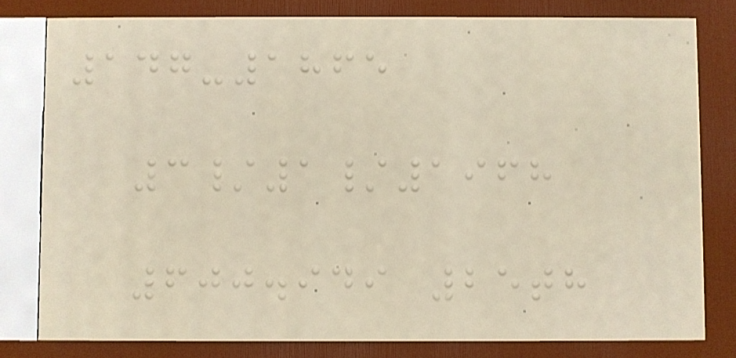147-1865
3/1/1968
600.949 25th
